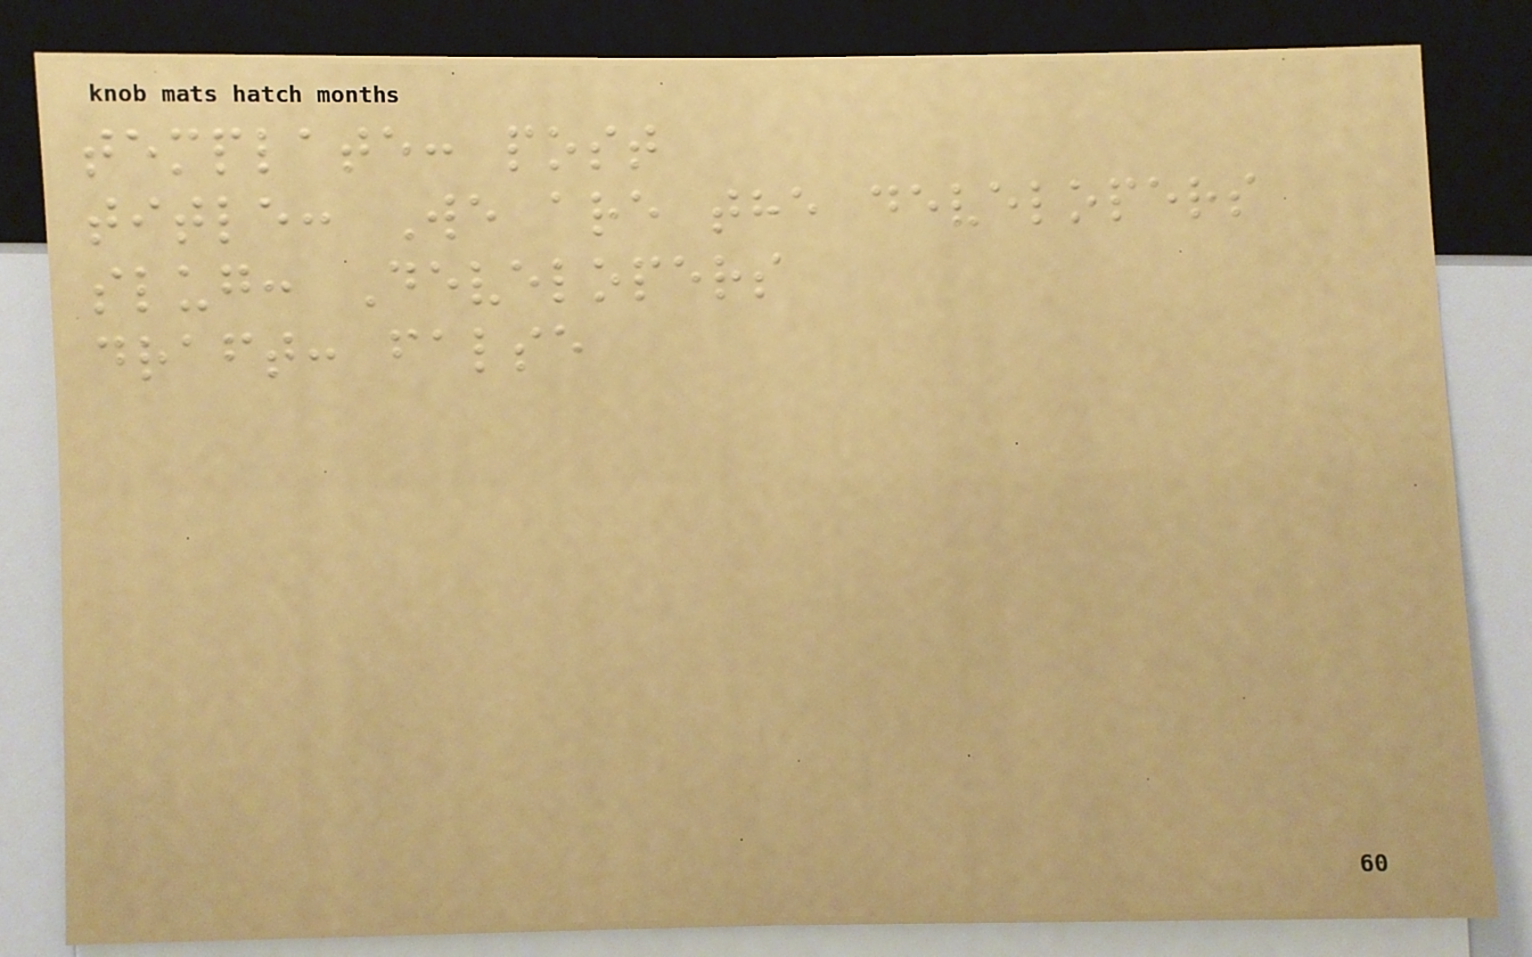template: post
title: We are the developers
slug: Developers
draft: false
